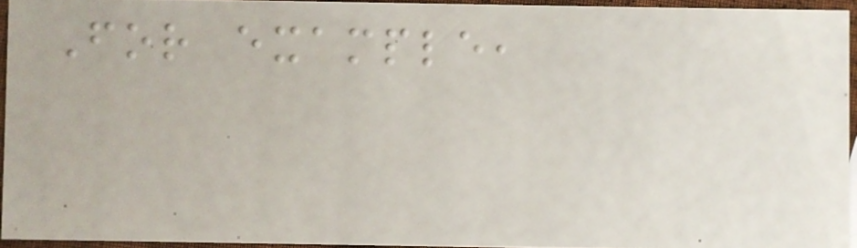For example,
